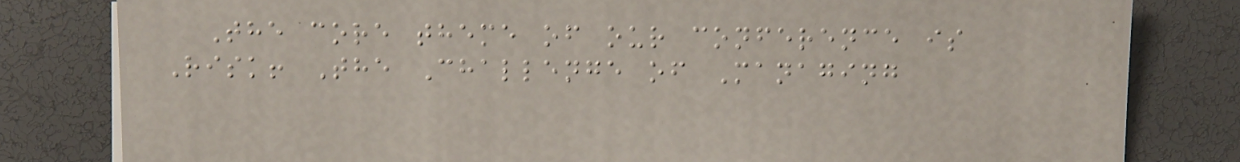The core theme of our conference is
Risk! The Challenge of Managing
